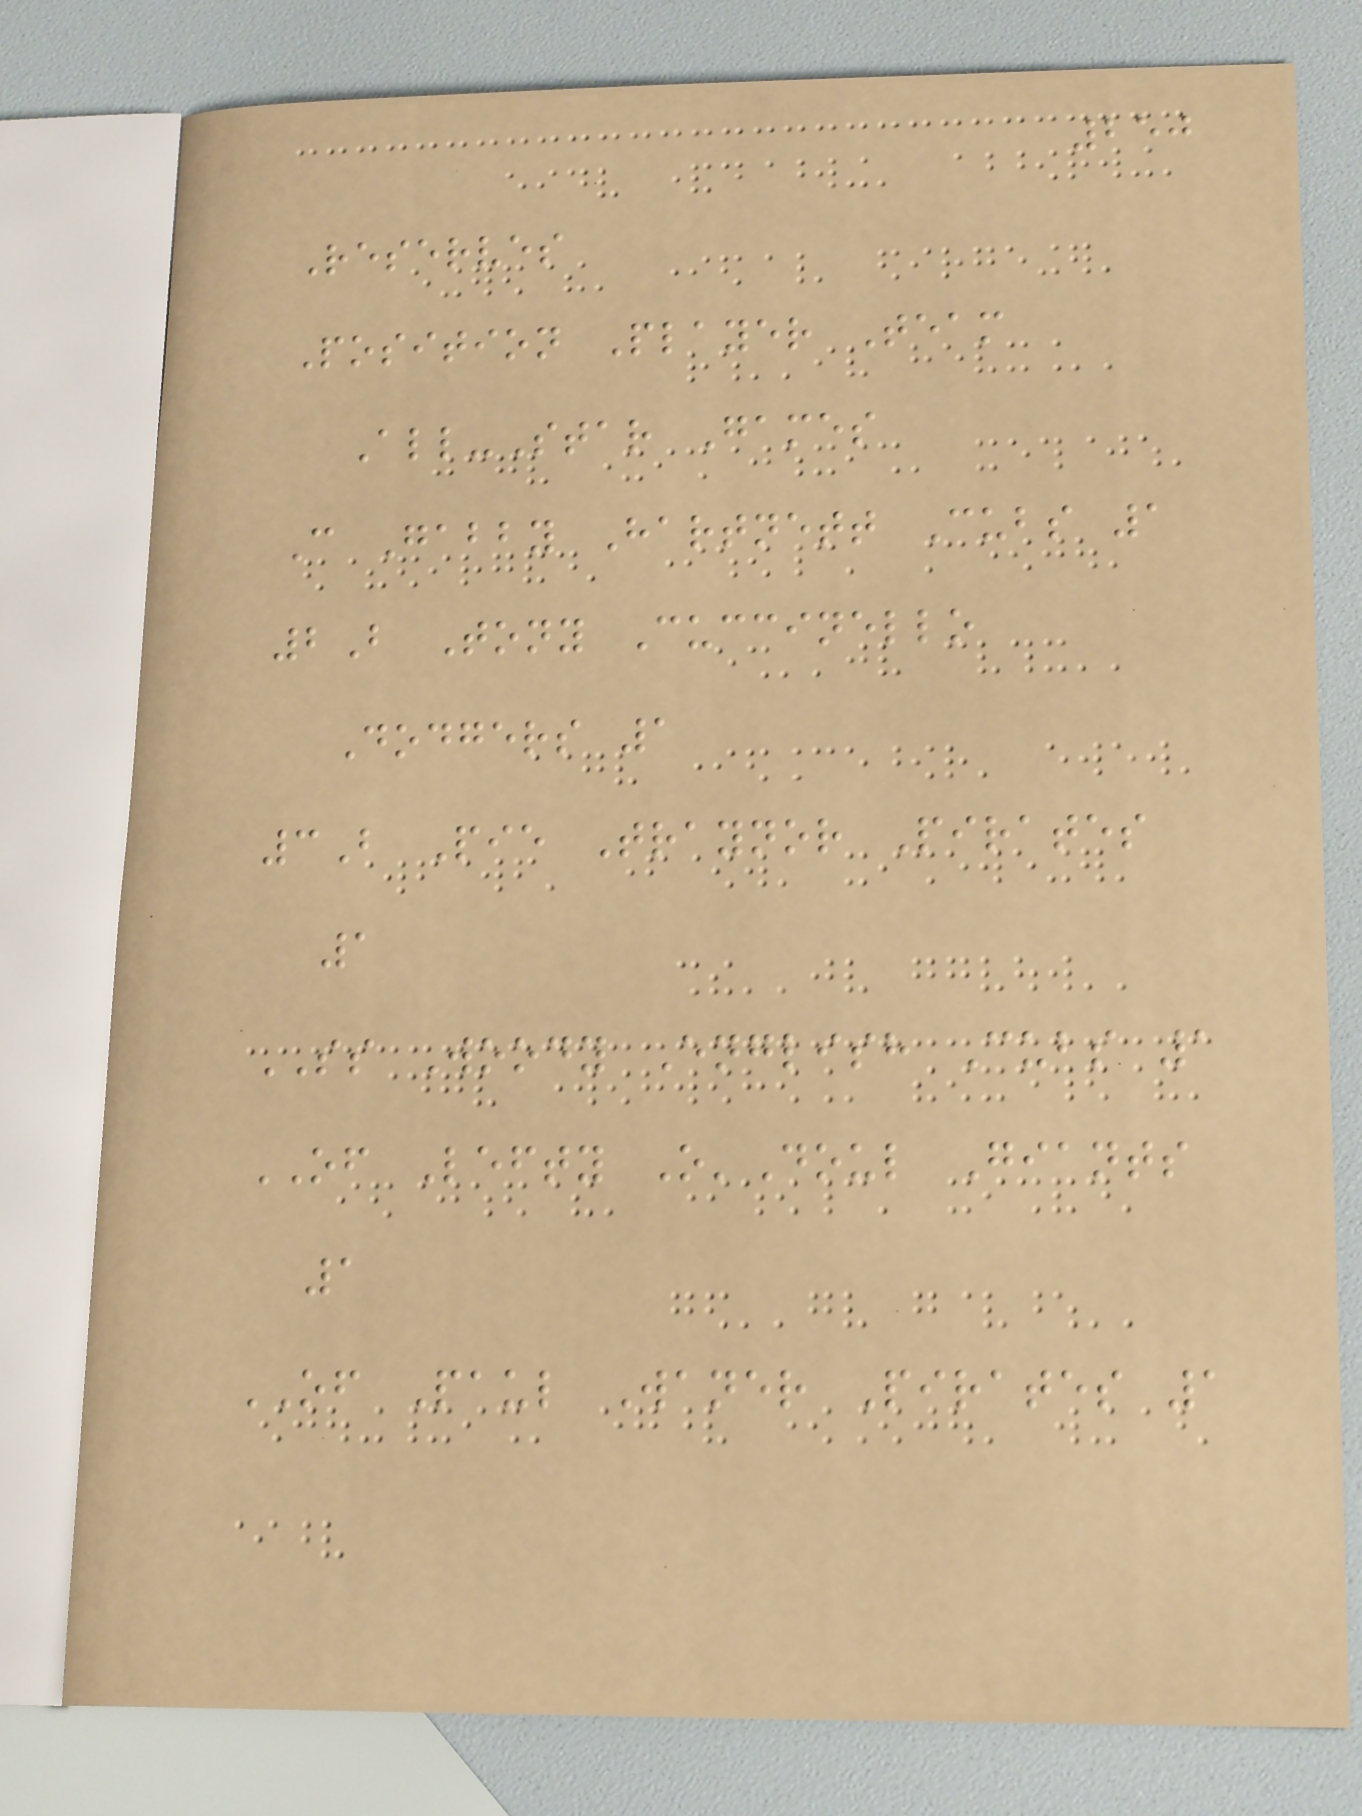250
Reserves
Position Player Team
All-Star Games
C Gabby Hartnett Cubs 1
2B Tony Cuccinello
Dodgers 1
3B Pie Traynor Pirates
1
SS Woody English Cubs 1
OF Lefty O'Doul Giants
1
OF Paul Waner Pirates 1
